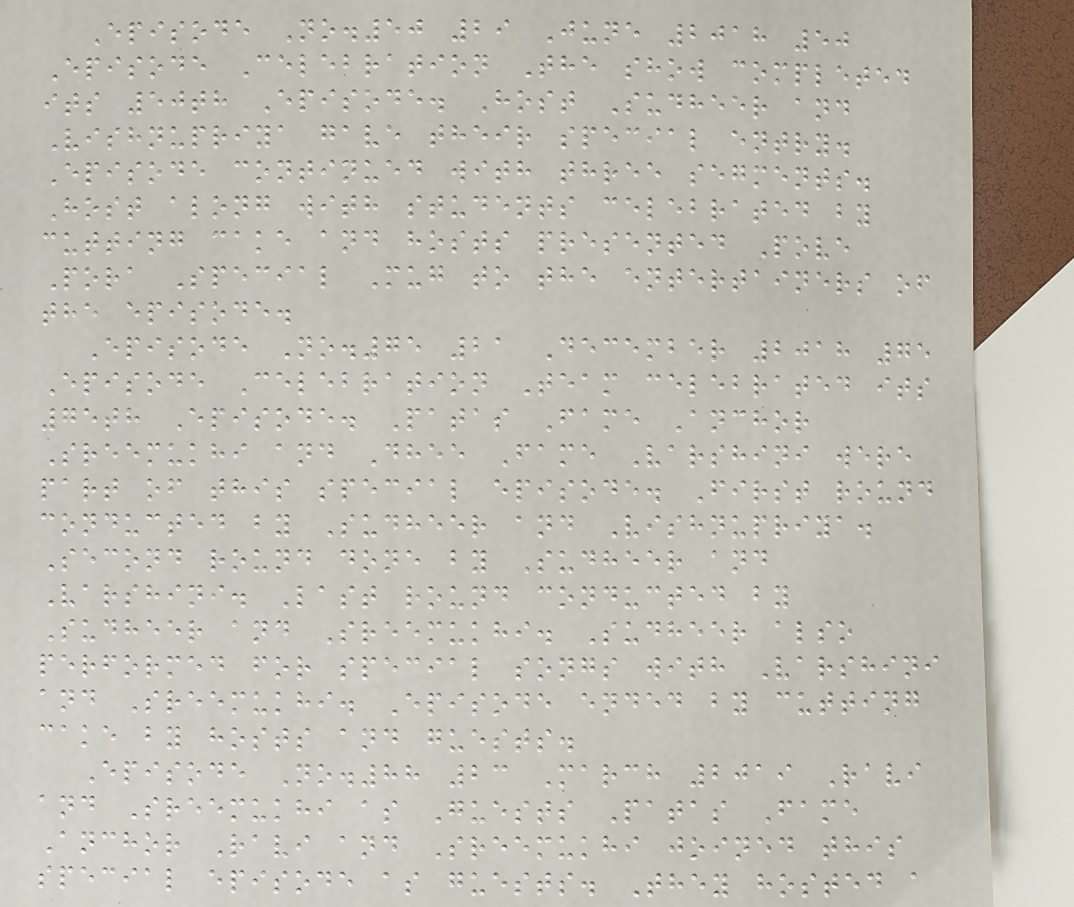Episode No.50 29 June 2018 50
Episode Celebration The show completed
its 50th Episode. Host Sudheer and
Vishnupriya gave their special entry.
Episode continued with three segments.
Host along with students celebrated by
cutting cake and hosts presented Pove
Pora Special Mug to the entertainers of
the episode.
Episode No.75 21 December 2018 75
Episode Celebration Team celebrated its
75th Episode. Patas Fame Anchor
Sreemukhi and Dhee Fame Varshini were
part of this special episode. First round
conducted by Sudheer and Vishnupriya.
Second round done by Sudheer and
Varshini. Last round conducted by
Sudheer and Sreemukhi. Sudheer also
performed for special songs with Varshini
and Sreemukhi. Episode ended by cutting
cake by hosts and guests.
Episode No.88 23 March 2019 Ravi
and Sreemukhi as Guests Patas Fame
Anchor Ravi and Sreemukhi joined this
special episode as guests. They hosted a
